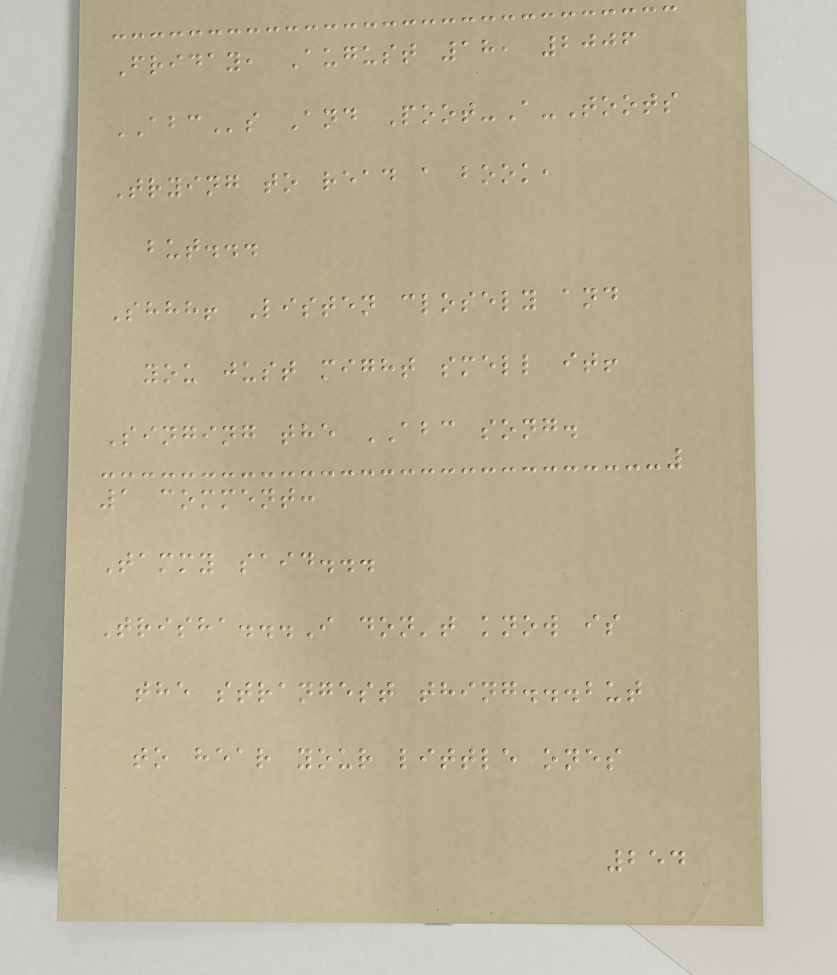Friday, August 18, 2006
ABCs And Poot-A-Toots
Trying to read a book,
but...
Shhh! Listen closely and
you just might smell it!
Singing the ABC song.
1 comment:
Tammy said...
Trisha...I don't know is
the strangest thing...but
to hear your little ones
254
